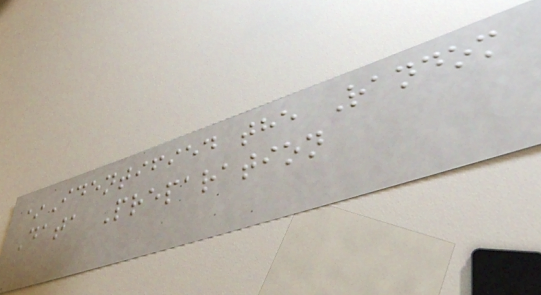*Identified the Random
Data Preparation
